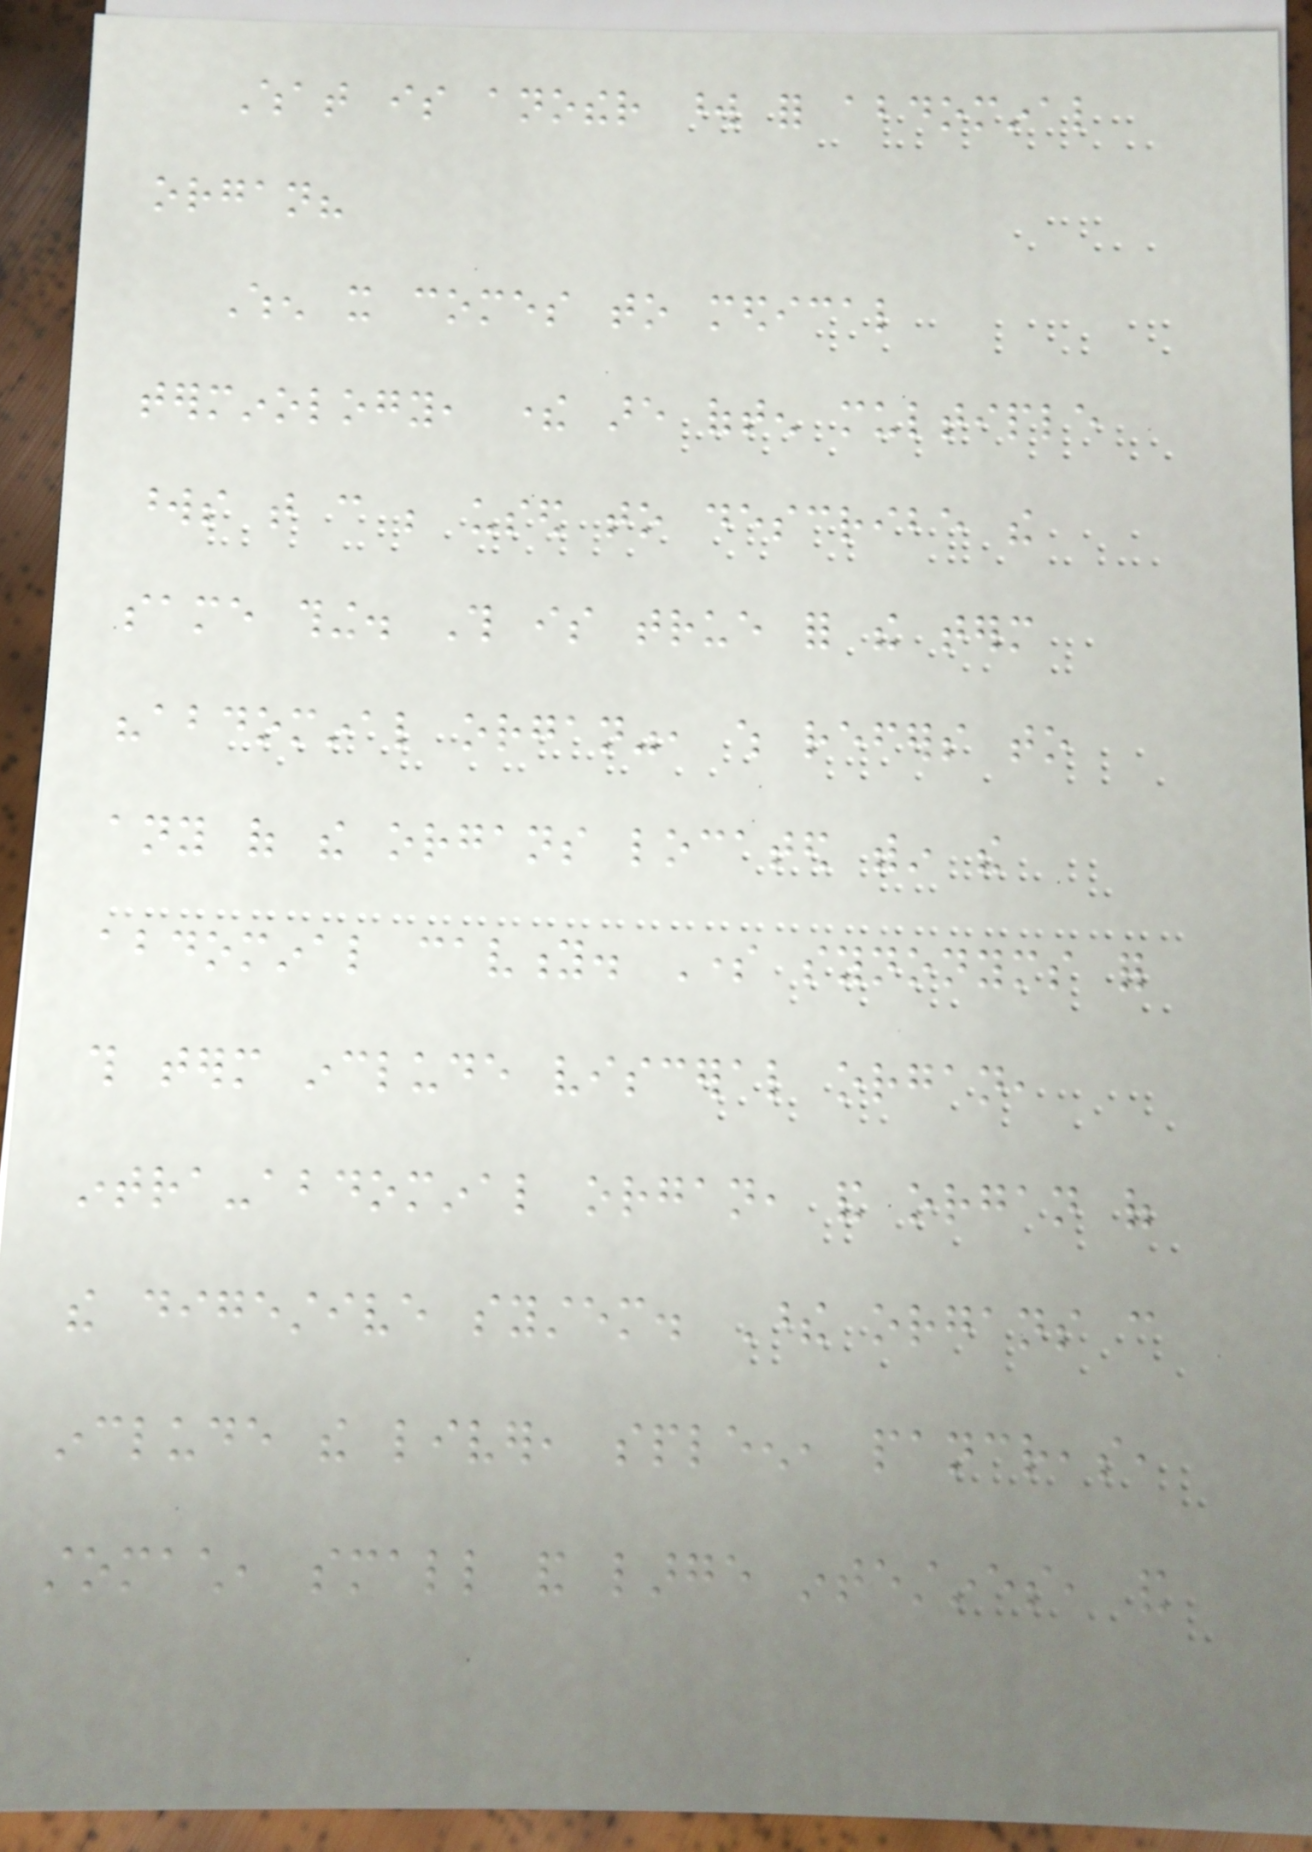What is another word for abdominal
organ?
When it comes to medical
terminology, there are often multiple
words that can be used to describe the
same thing. This is true for the term
"abdominal organ", which refers to
any of the organs located within the
abdominal cavity. Some synonyms for
this term include visceral organ,
intra-abdominal organ, and organ of
the digestive system. These organs can
include the liver, spleen, pancreas,
stomach, small and large intestines, and
